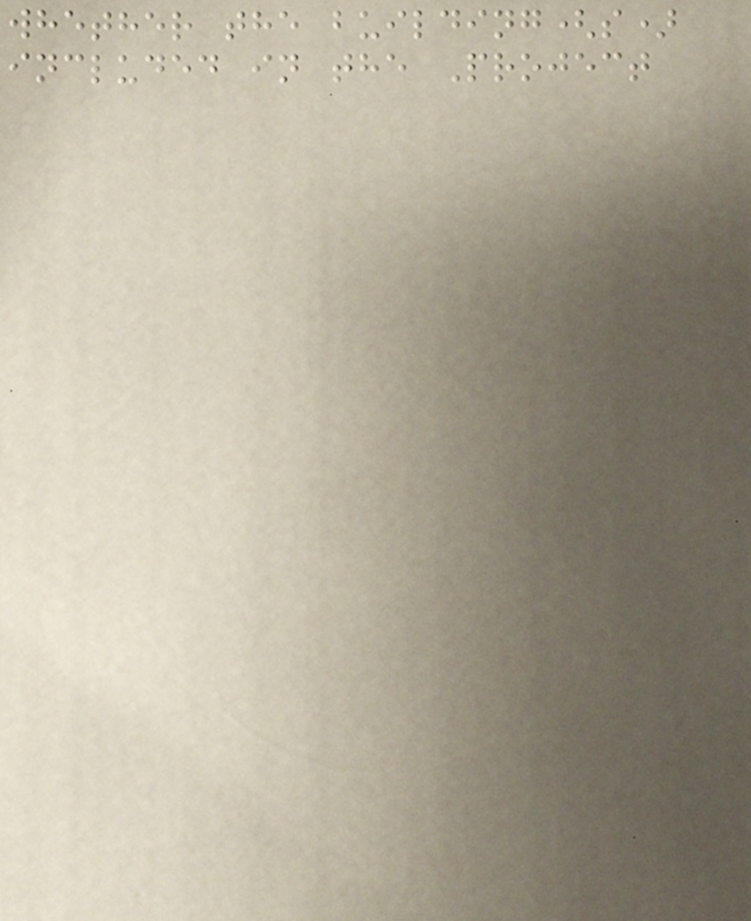whether the building(s)
included in the Project
